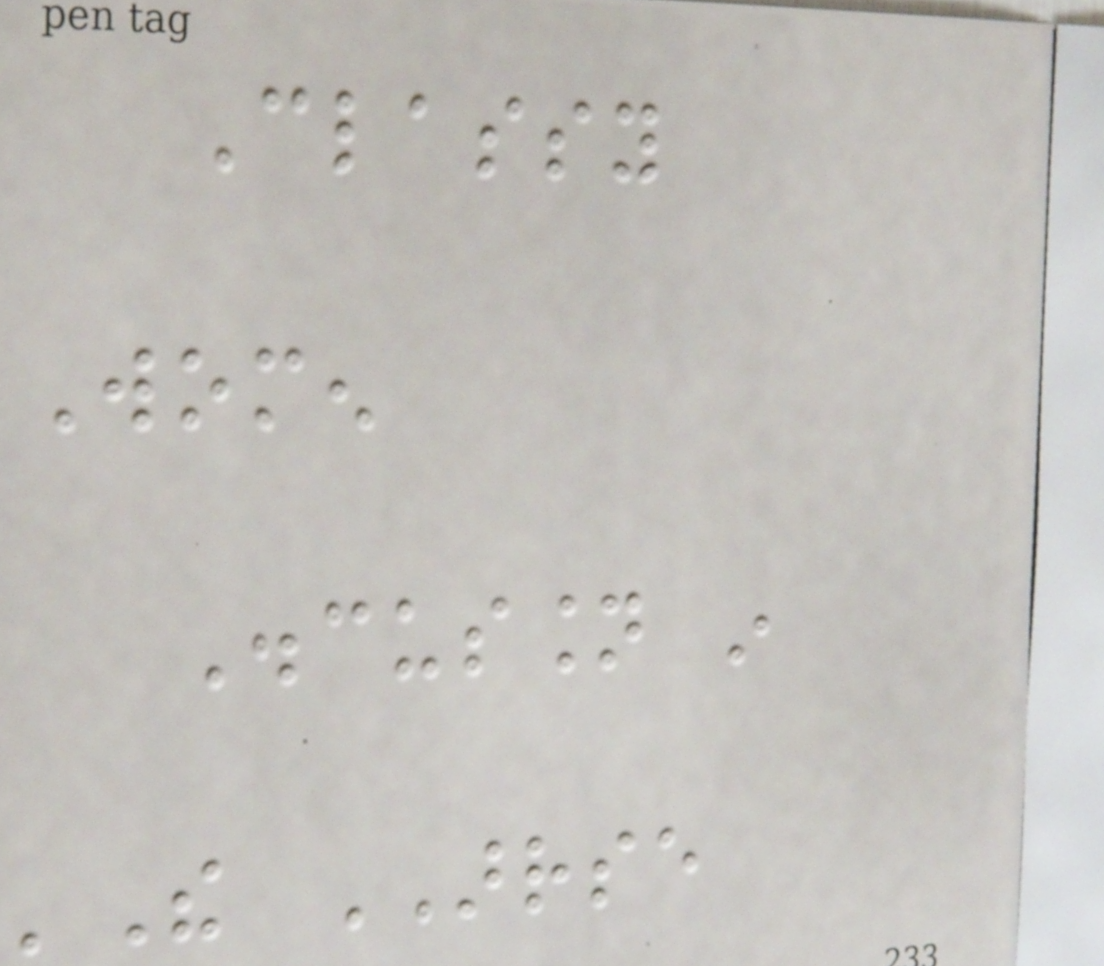Classy
Women
Discussion in
'The ARRSE
